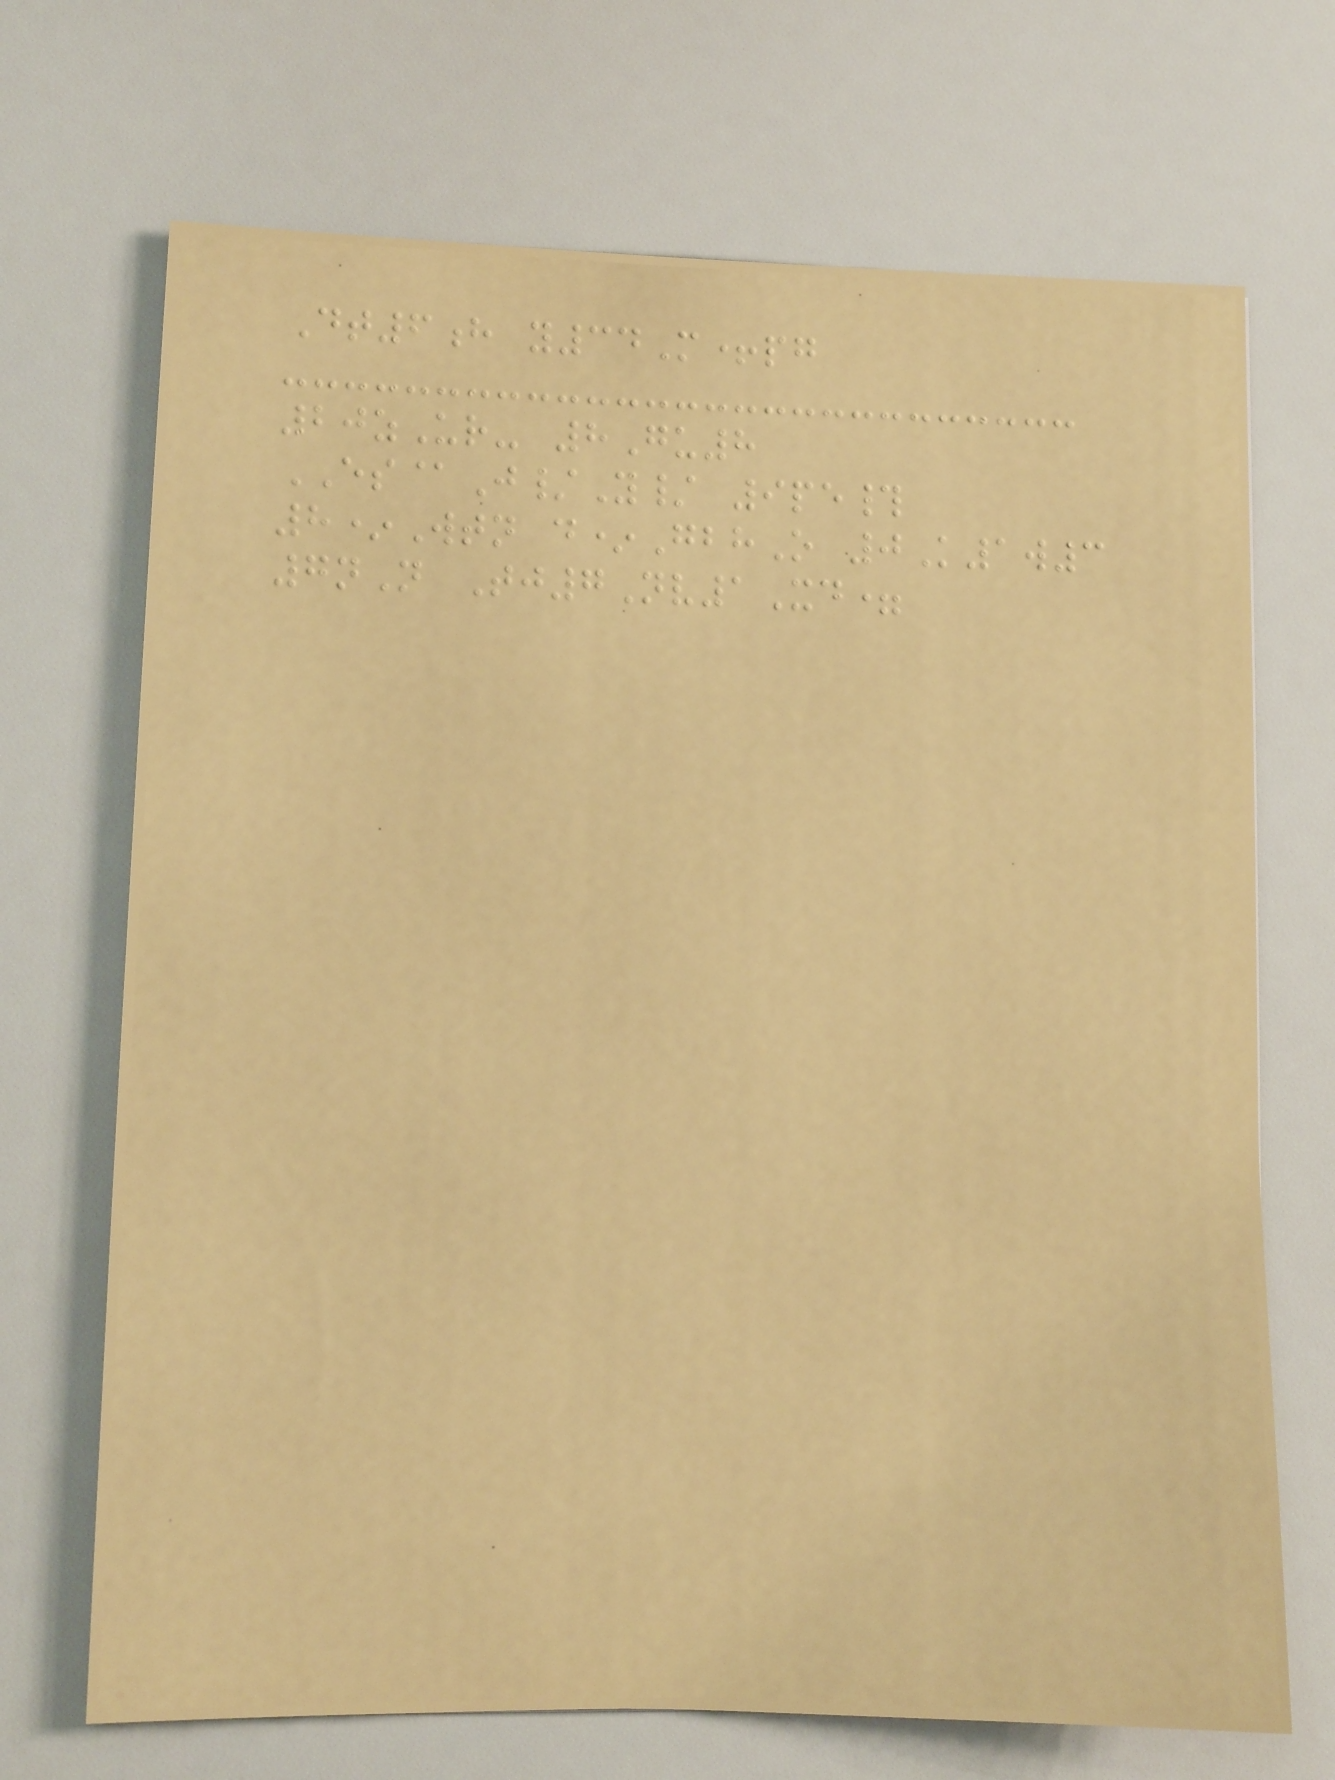Dt6h y34M+pg
20zUr- 8Gu8
ES@J/Y/ 9pe#
8*Wtn d*GbhO 0K1w3
7nN Tj7Nv1Xd=
